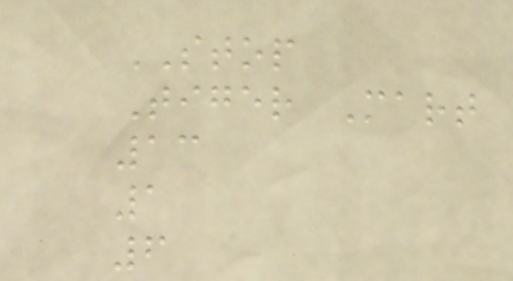STOP
Tiger Mart
13
1
6
